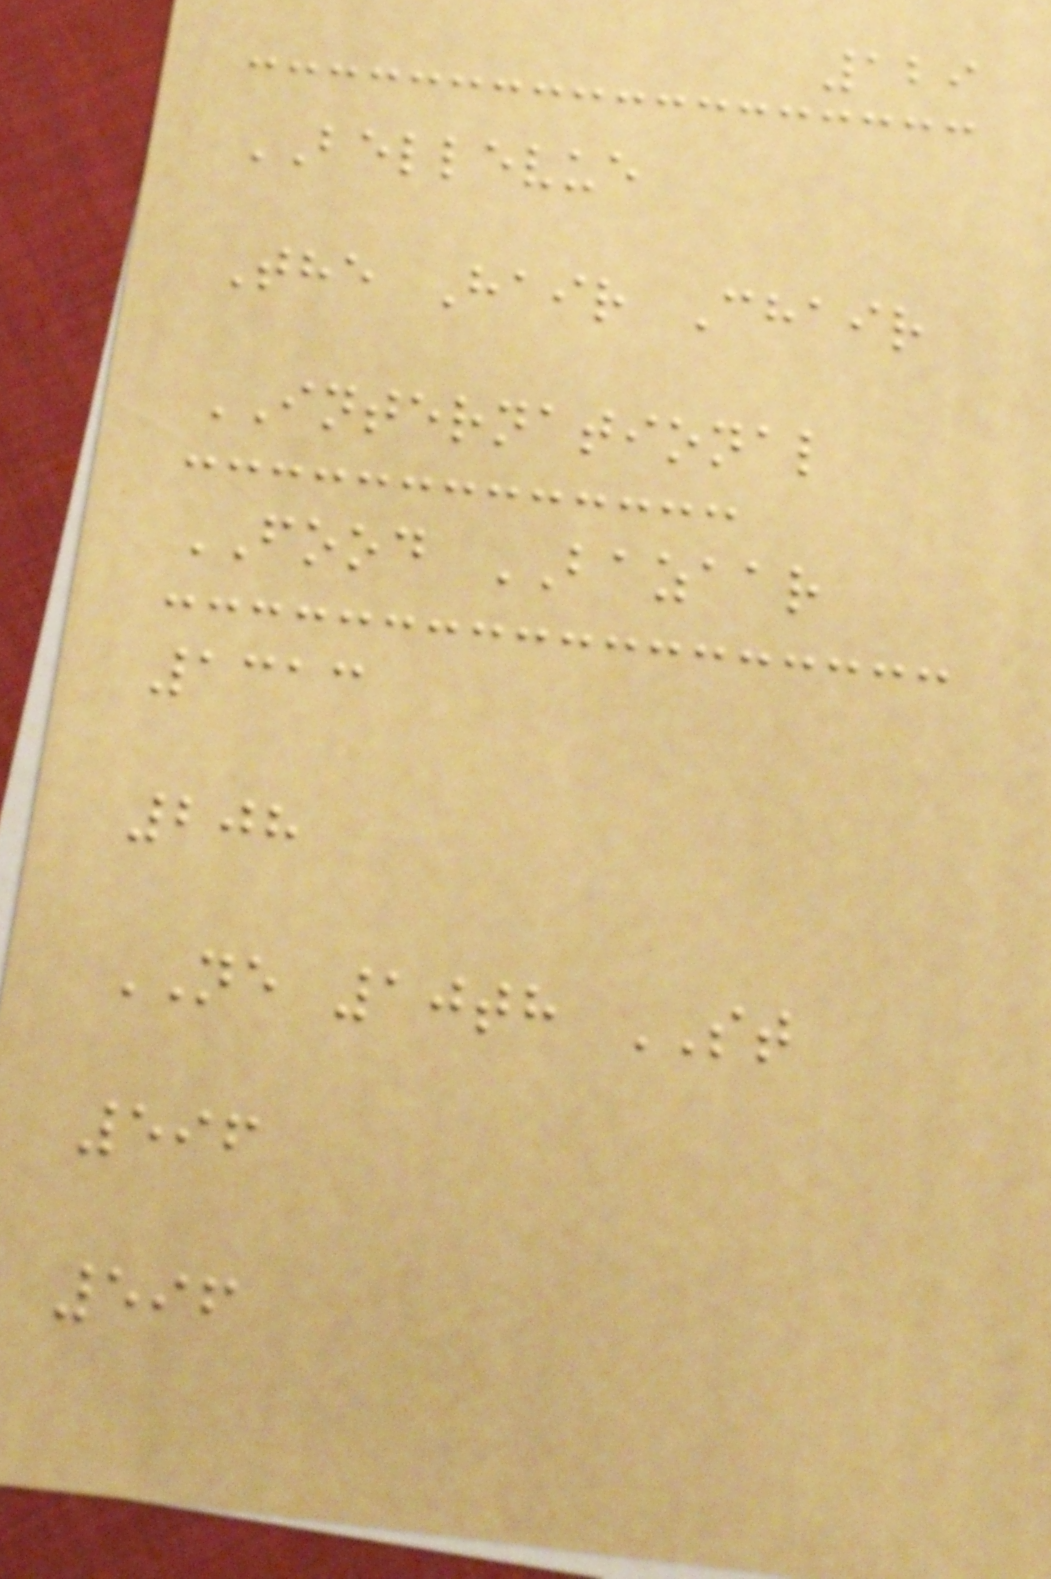129
BELLEVUE
The Hair Chair
INTERNATIONAL
FOOD BAZAAR
1313
208
NE 10th ST
596
596
